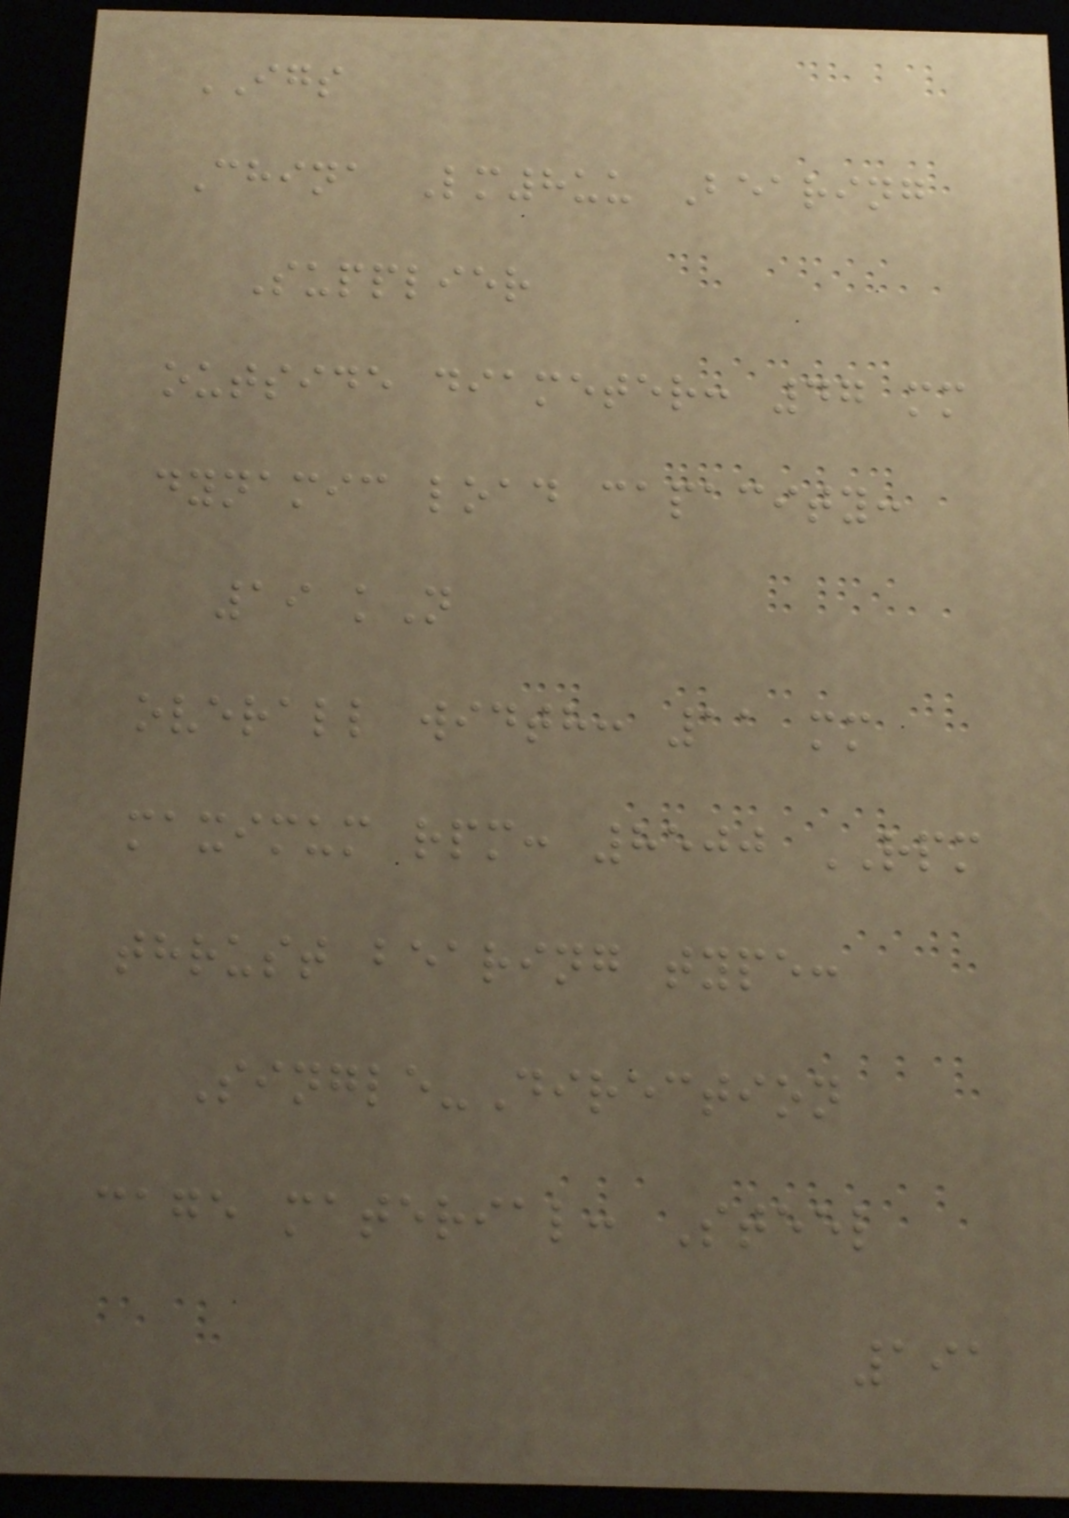IGS
China Lm8uu Bearing
Supplier
outside diameter: 47 mm
dynamic load capacity:
19 kN
overall width: 11 mm
maximum rpm: 8500 RPM
thrust bearing type:
Single-Direction
cage material: Steel
191
